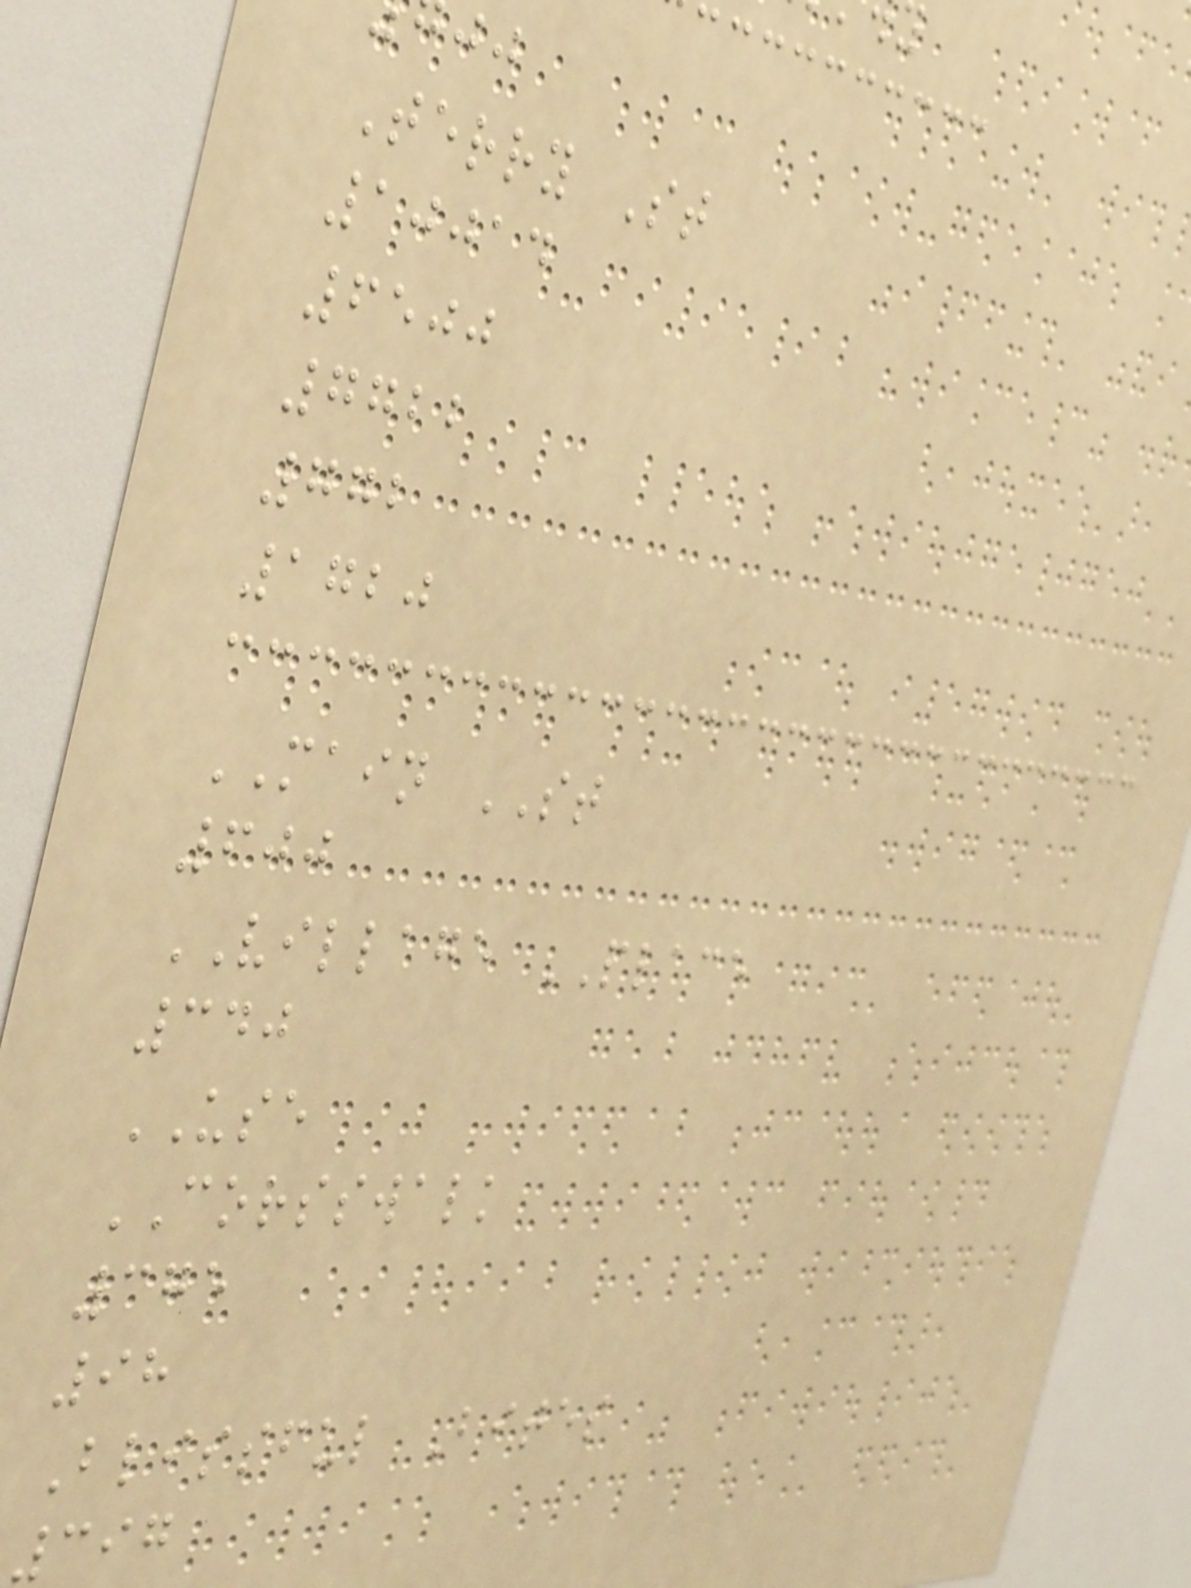Terry St
10014
6500
7722
772
1720
MAIN ST
600
VILLAGE PLACE
340
USE
CORSSWALK
375
98
Blissful Bites
397
